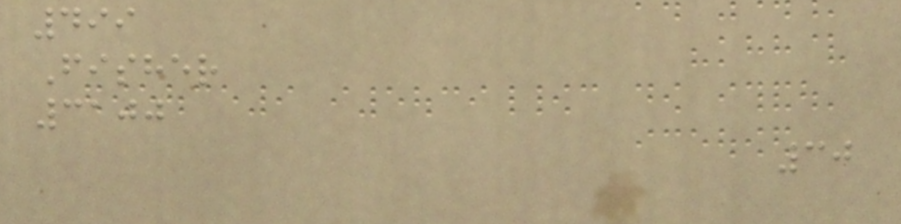499
Fisher
3100
30
